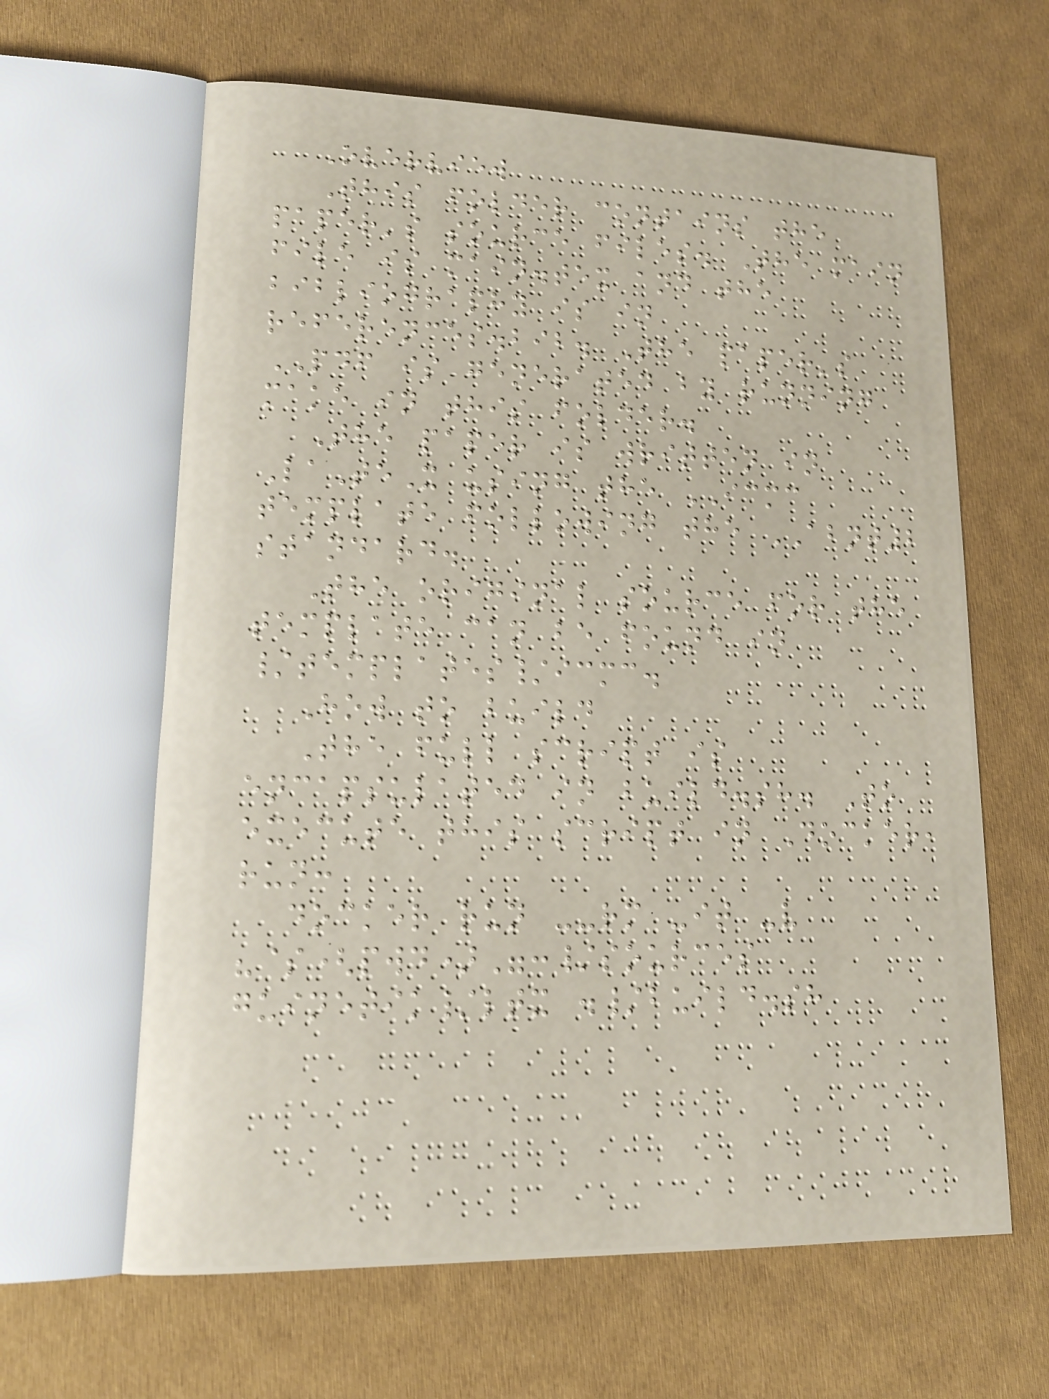Overview
This folder contains the
paper's source files. The main
file is main.tex and the
bibliography is in
references.bib. The paper's
PDF is generated by running
make in this folder.
The paper is written in
LaTeX using the ICMC
template following the ABNT2
standard.
The original source for the
template can be found in
/templates/icmc.
How to build
The full script is
encapsulated in build.sh. To
execute this script in Docker,
run:
docker run --rm -it -v
"$(pwd)":/sources
guinetik/ltx ./build.sh
